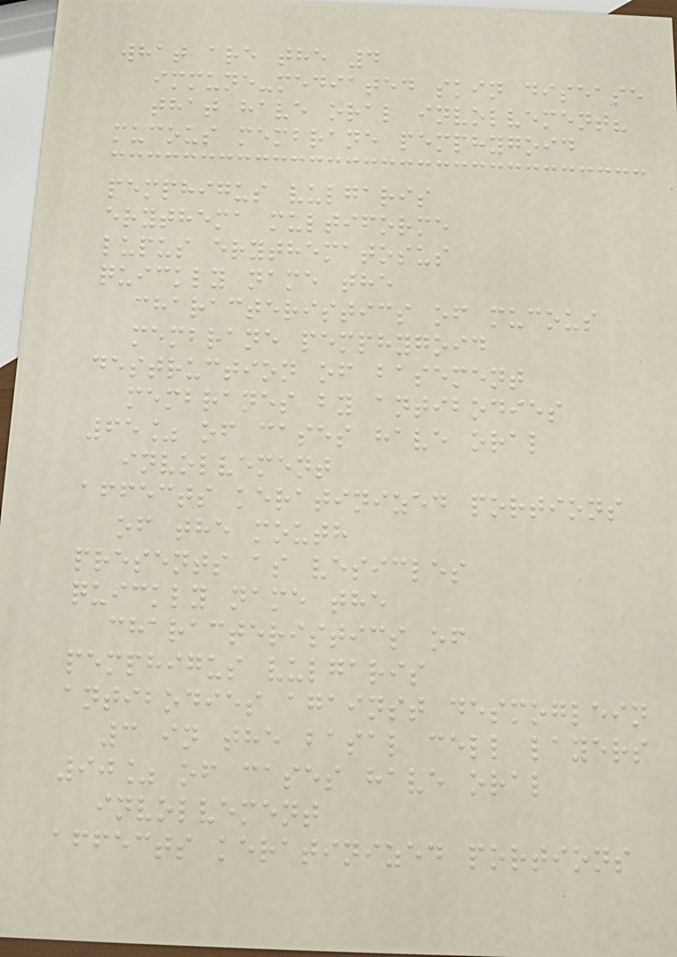what are the 4
immune-mediated skin disease
that have oral involvement?
mucous membrane pemphygoid
pemphigus vulgaris
erythema multiforme
lupus erythematosus
quickly name the
characteristics of mucous
membrane pemphygoid
destruction of basement
membranes by antibodies
65% of cases have oral
involvement
affects keratinized portions
of the mouth
presents as vesicles
quickly name the
characteristics of
pemphigus vulgaris
antibodies against desmoglein
3 in the basal cell layers
90% of cases have oral
involvement
affects keratinized portions
